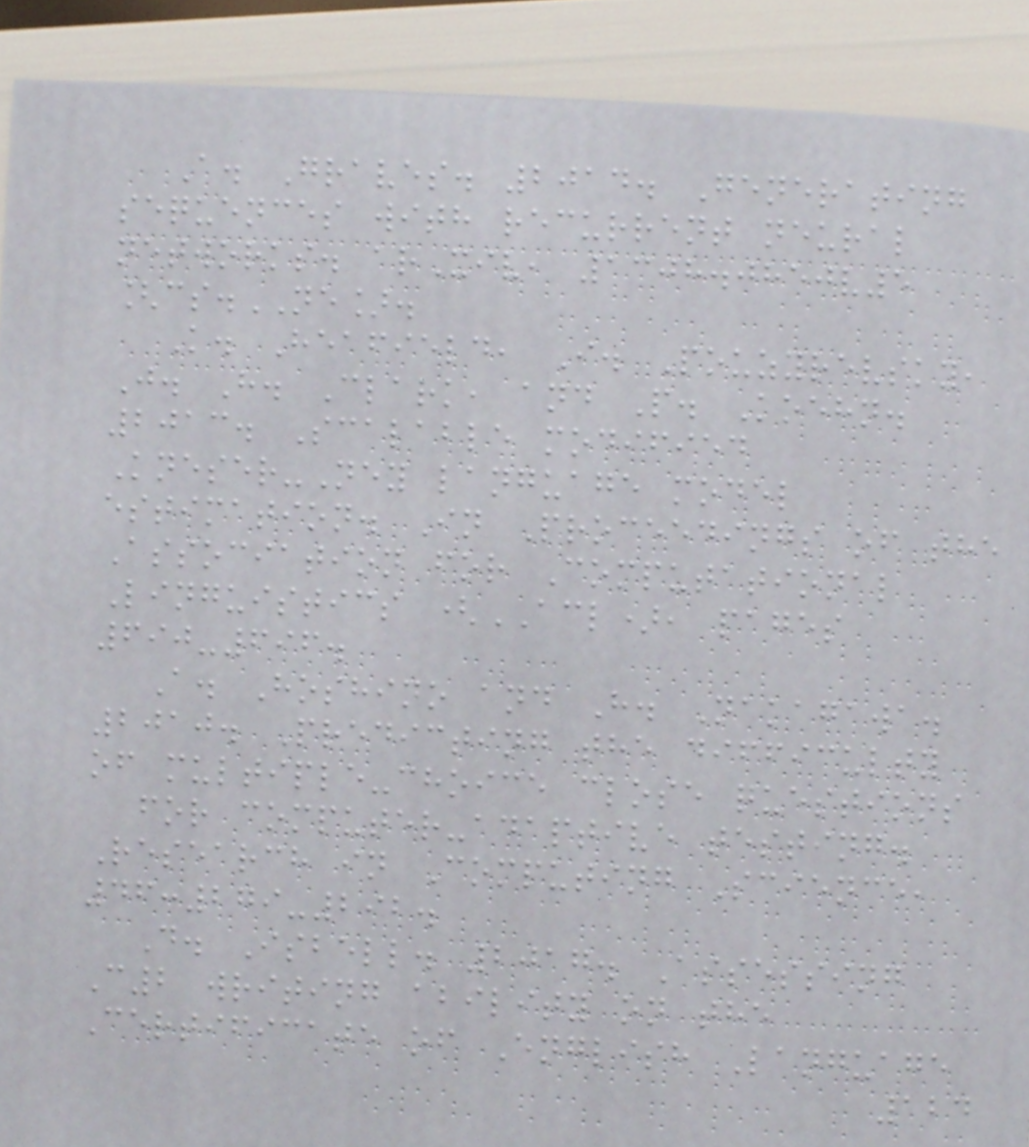A. Graves. 2014. Generating
sequences with recurrent neural
networks. arXiv, 1308.0850v5
[cs.NE].
K. Heafield, I. Pouzyrevsky,
J. H. Clark, and P. Koehn.
2013. Scalable modified
Kneser-Ney language model
estimation. In Proceedings of the
Association for Computational
Linguistics (ACL), pages
690-696.
A. Hoshino and H. Nakagawa.
2010. Predicting the difficulty
of multiple-choice close questions
for computer-adaptive testing.
Research in Computing Science,
46:279-292.
D. Isbell. 2017. Assessing
C2 writing ability on the
Certificate of English Language
124
